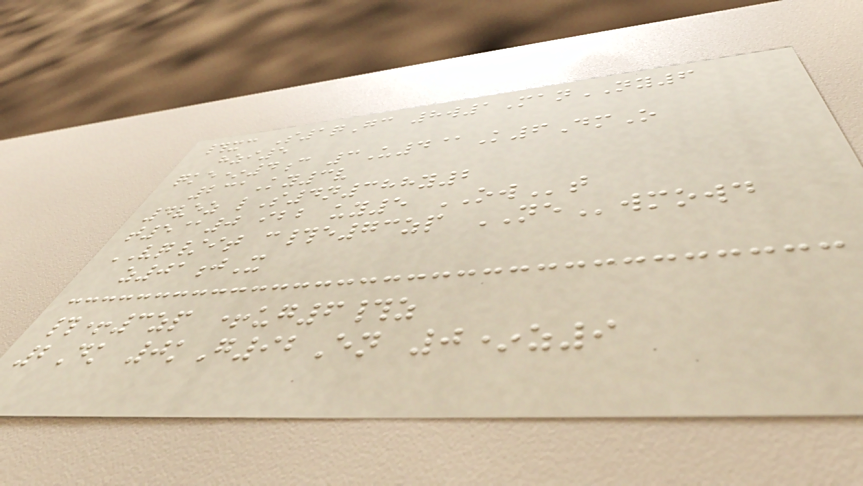#xc S1qGc 8w1ManNY6
hzi5
qke*4c 3U4@K6DmO
231Ky3v
4vez lS4n388y2
t5@0 ibb uy5 OWt
VQ/it c#e73zp NEwmowd
z01jX
#+3zp +ug6#z
2Dk 0kG92En 0*z9
